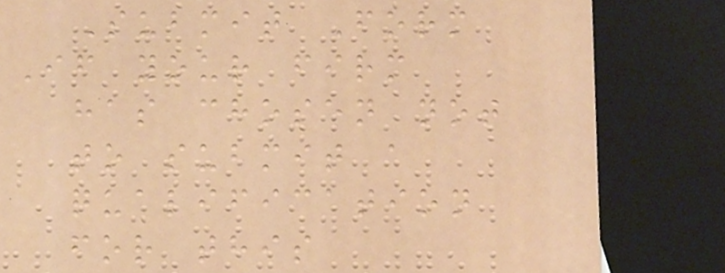Submit Form
If your firm
has chosen not
to submit a
qualification
for this
